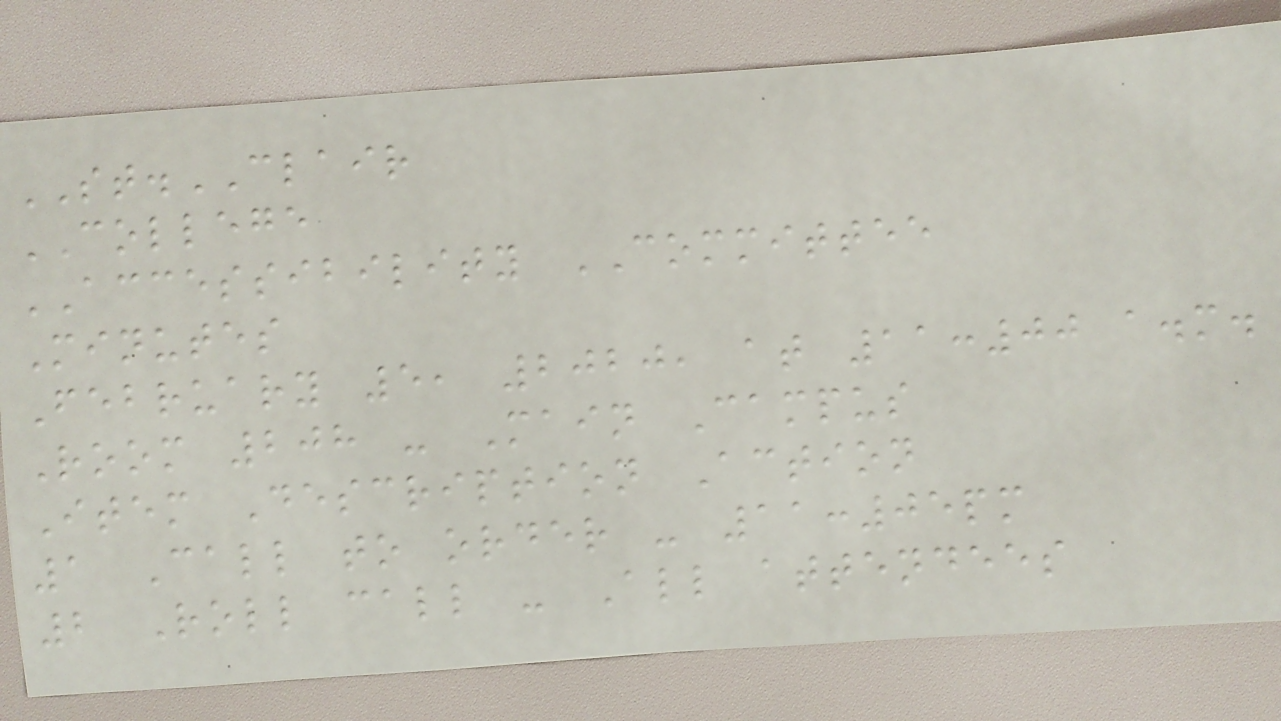ST.CLAIR
COLLEGE
ACCESSIBILITY COMMITTEE
Minutes
February 5, 2020, at 11:00 a.m.
Room 208 - Main Campus
Item Description Action
1 Call to order - 11:05pm
2 Roll call - All attendees
